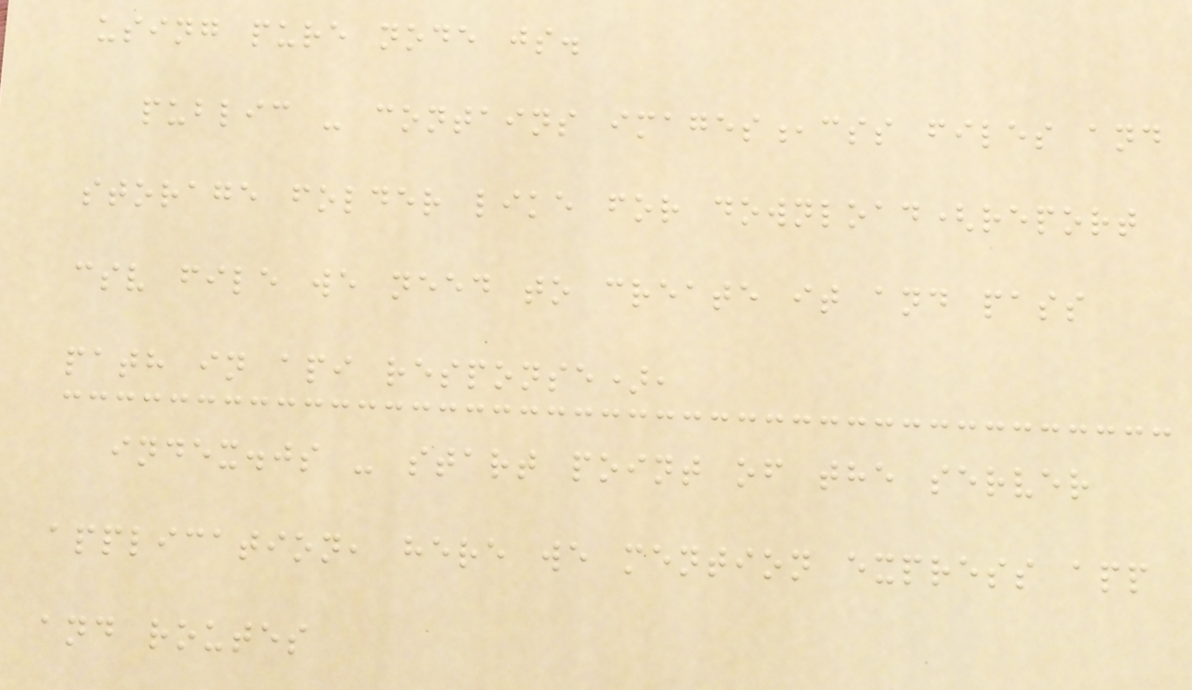using pure node js.
public - contains images,css files and
storage folder like for download(report
csv file we need to create it and pass
path in api response),
index.js - start point of the server
application, here we mention express app
and routes
